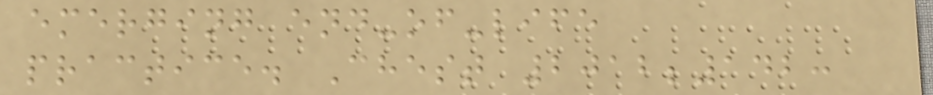emerging end-of-life
practice. Chest 2012;142:
